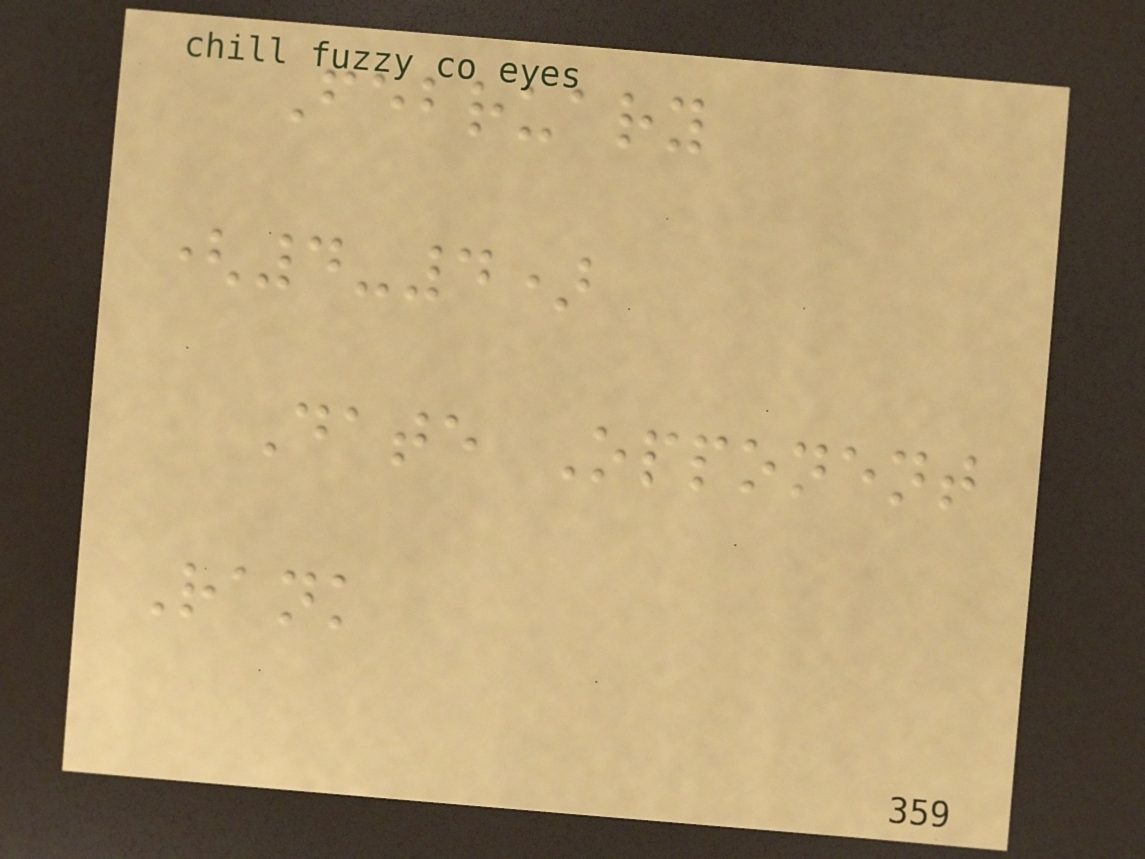February
(4-4)
Date Opponent
Rank
